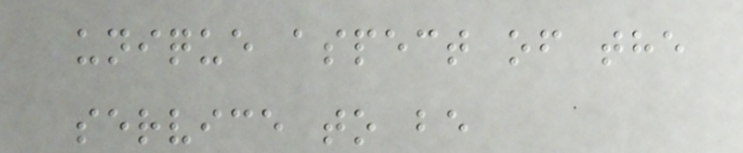unique aspect of the
service to be
